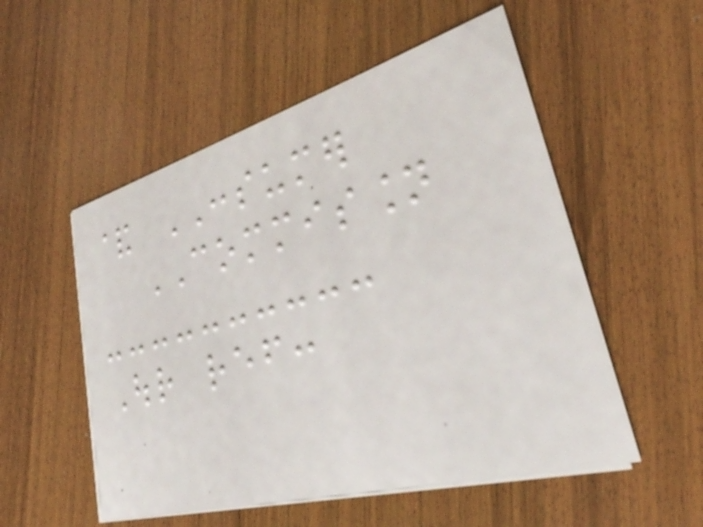& CONSUMER
COMMISSION
Our ref:
